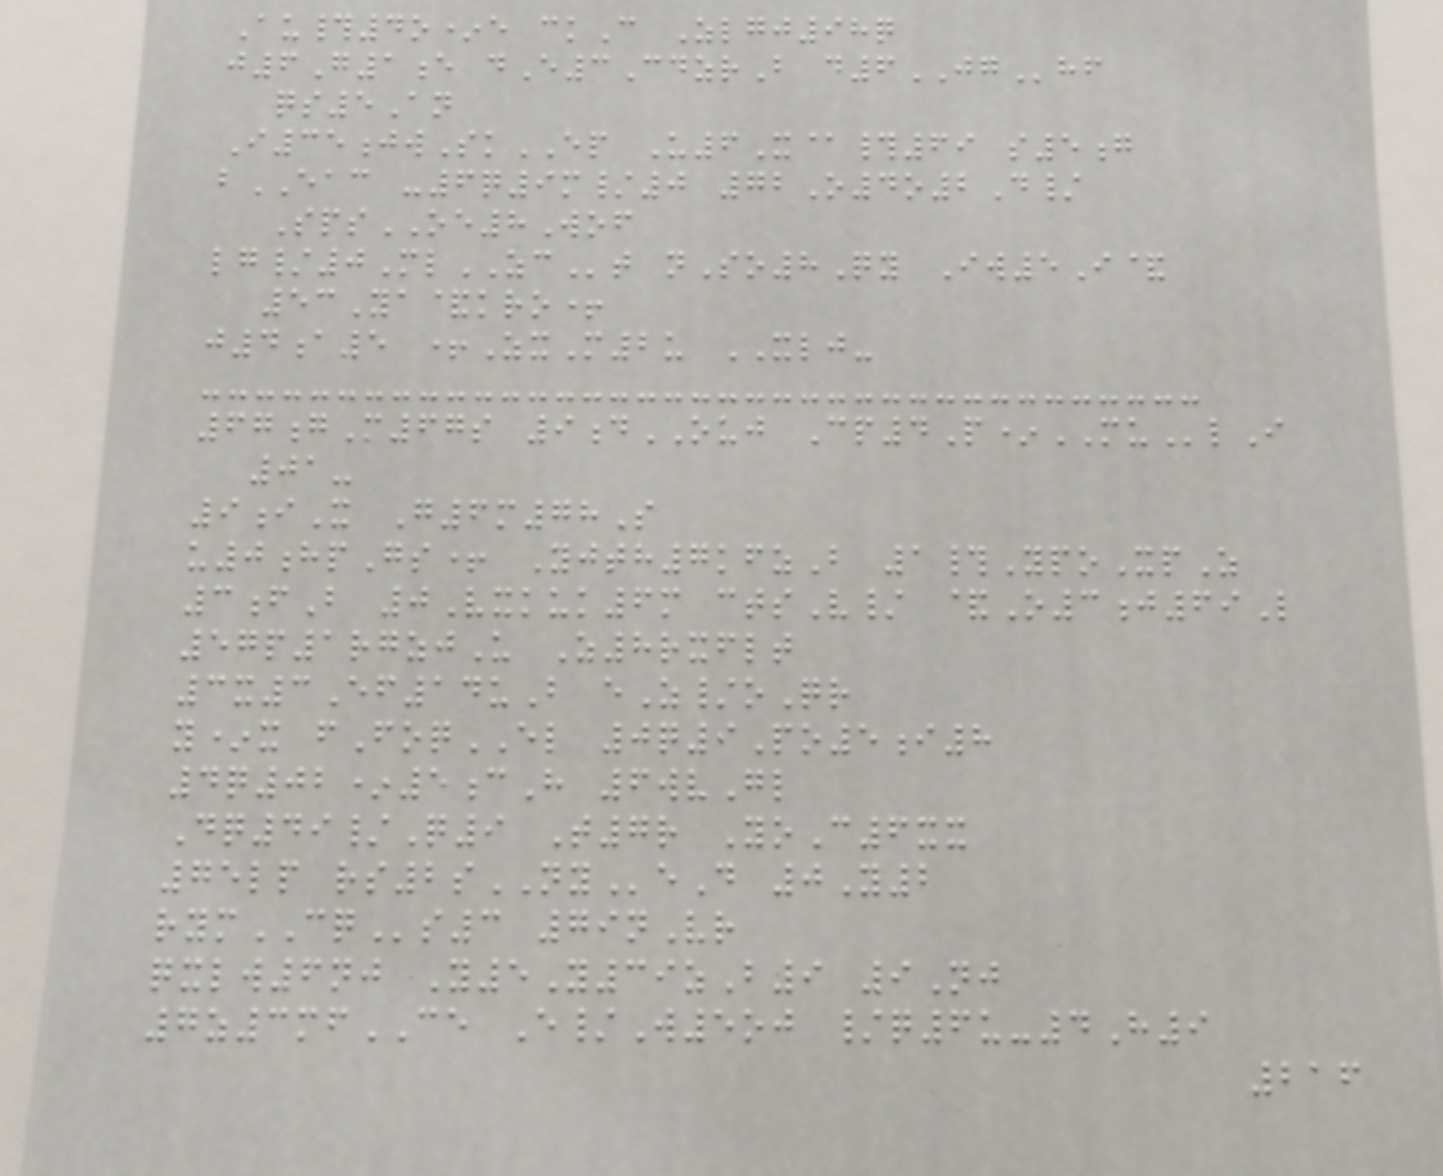Au#4o*e ckC Zlgj98q
j6G1e dE3CdzrB d6JGhf
qs5An
I35jwSkEP U6X@#69 s5g
bEAC -6q9m/0 72O4o2D/
SpsOE8Wof
lg/0MlZCt nSo8Qy Iw5I&
53Ya&kro+
j4a5 +ZxM2u XLJ-
67gM67s 9dOUJ Cp4P*MUlI
01-
9iX G6m78S
u0hpGs+ Yjth7kfzB 1#YpoXpZ
3fB 0Vxkuk6m ctsV/ &O3j69L
57p1rgzjU Z8rxflt
3x3Ef14uB eZ/oQr
y*x fFoqEL 0q9Po5i8
4q02*5cH 6wvGl
Dq49/Q9 T7r YoC6xx
75lp rs2sNYeD 0Y2
rymCQs3 79nVr
qxlw6nj Y5Y39zB9 9Nj
7z3mfCE E/W5oj /q6u-4H9
216
